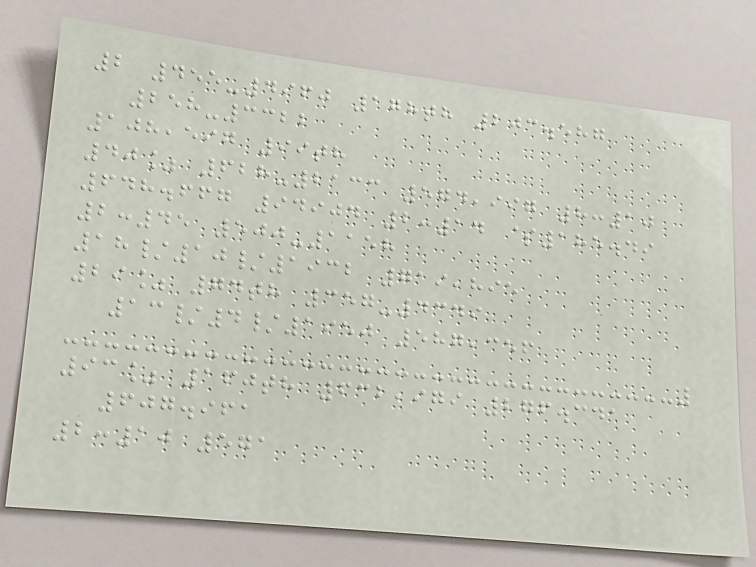2 455-4960 178th 203.587
258-3322
108,597 99th
40% 628-2133 574,997 8:10
648.667 94904 2:14 $185.49
2:45 500-1158
18/10/1932 719,895
29% 74th 357-4349
13/4/1950 587,356
93% 160th 632,979 276.341
607.961
2:10 571
